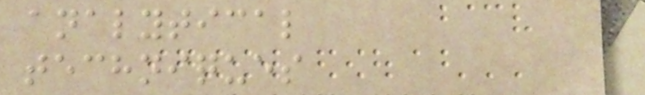analytical
techniques
